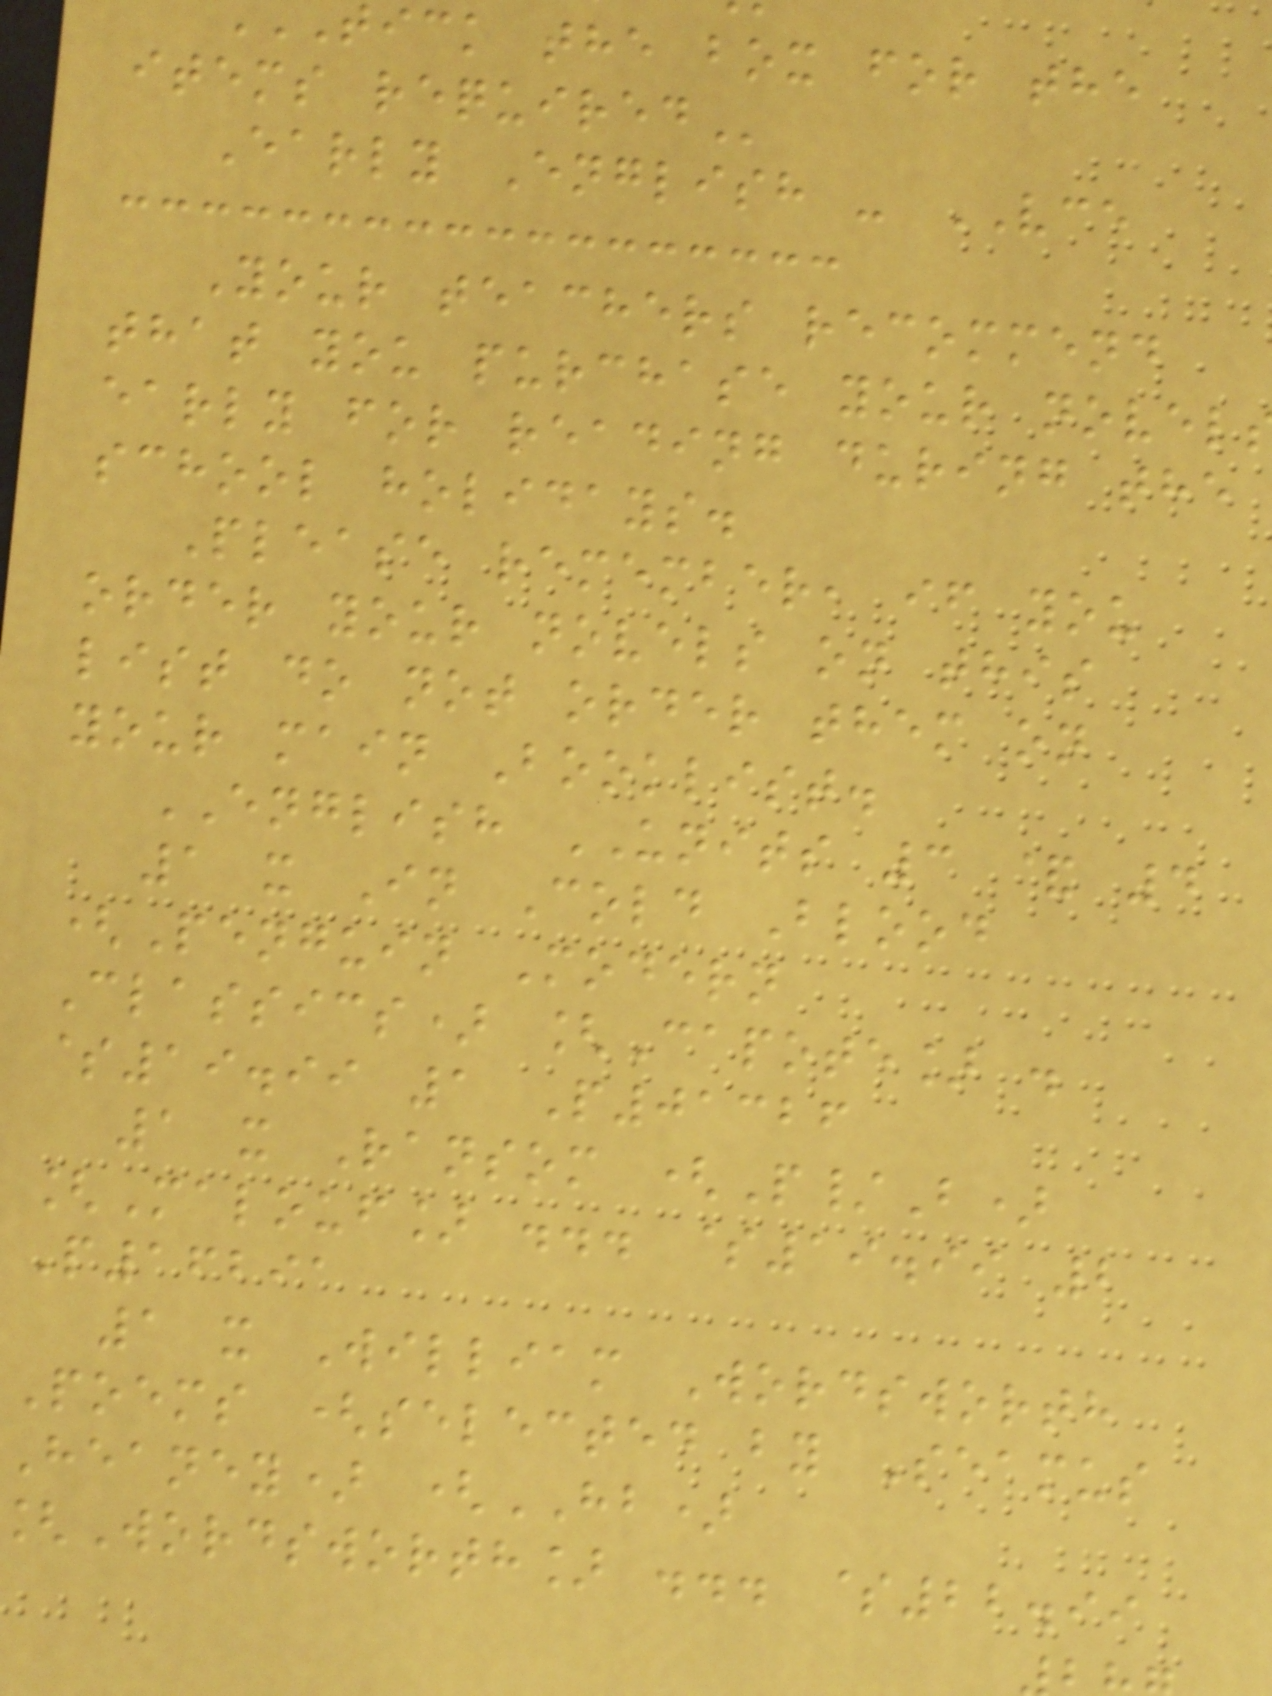tick the box for the
items
Early English - VCE
Your teachers recommend
that you purchase your novel
early for reading during the
school holidays.
Please remember, if you
order your novels on this
list do not order them on
your main Booklist.
ENGLISH UNITS 3 & 4
1 x In Cold Blood
(Penguin Modern
Classics) [Capote] .
$19.99 1 P01326
1 x Ransom (P/B)
[Malouf] ... $19.99 2
P16291
1 x William Wordsworth
Poems (selected by Seamus
Heaney) (HB)
Wordsworth] ... $22.99
